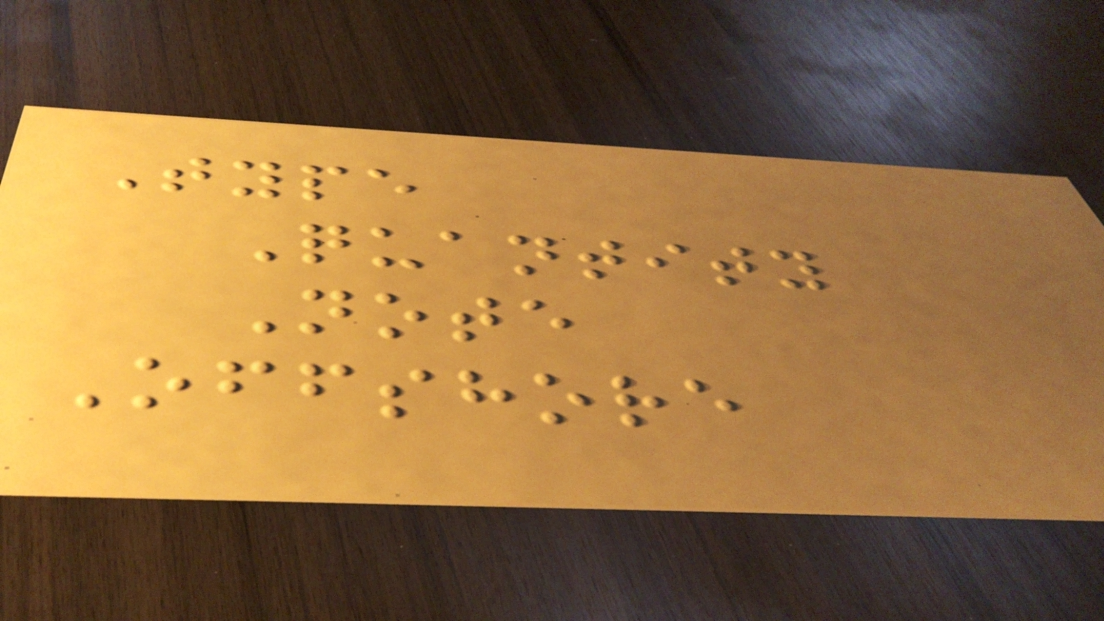Type
Quantity
Note
Offshore
